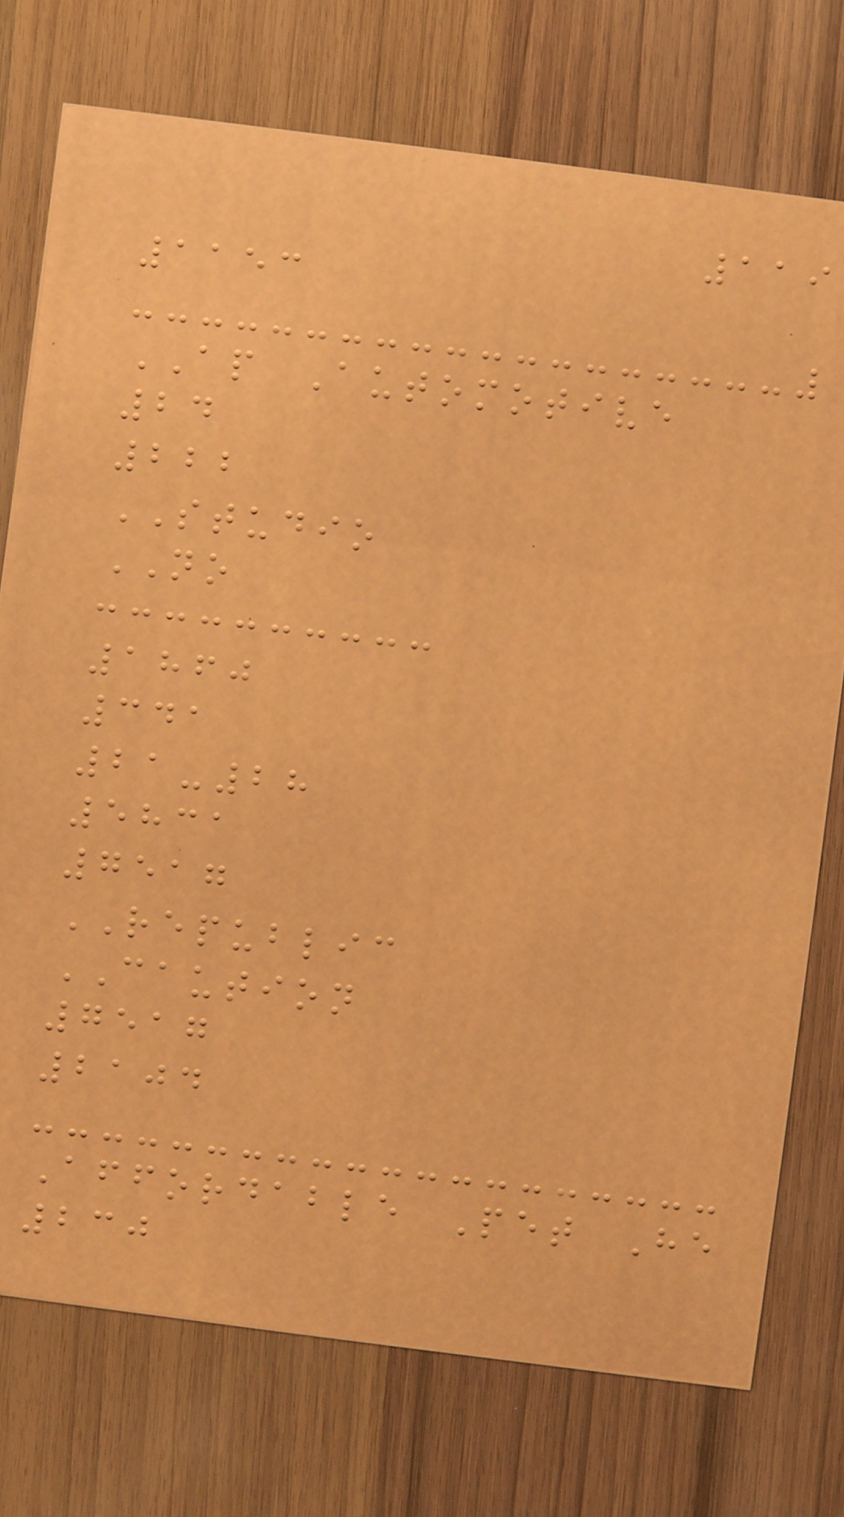119
1153
AP Automotive
24
222
STUDIO
NO
1860
341
21-28
5831
7517
REPUBLIC
CAUTION
7517
2104
Affordable Pet He
230
